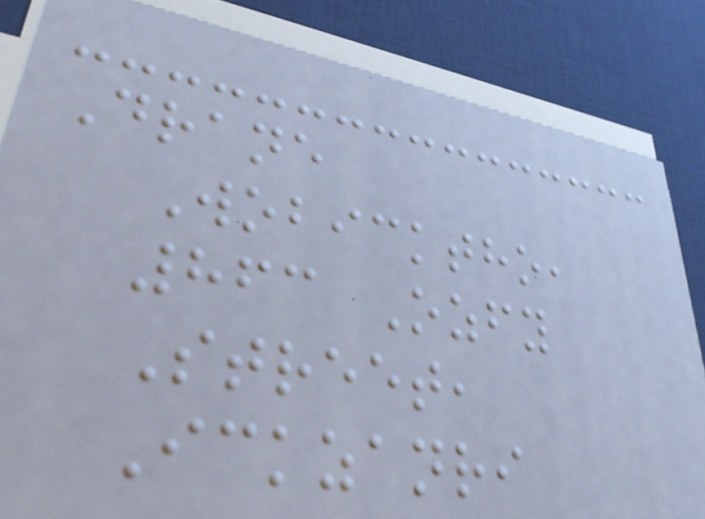Drane
Wobicktho,
863 Ozfy
Street,
Ickzanri
